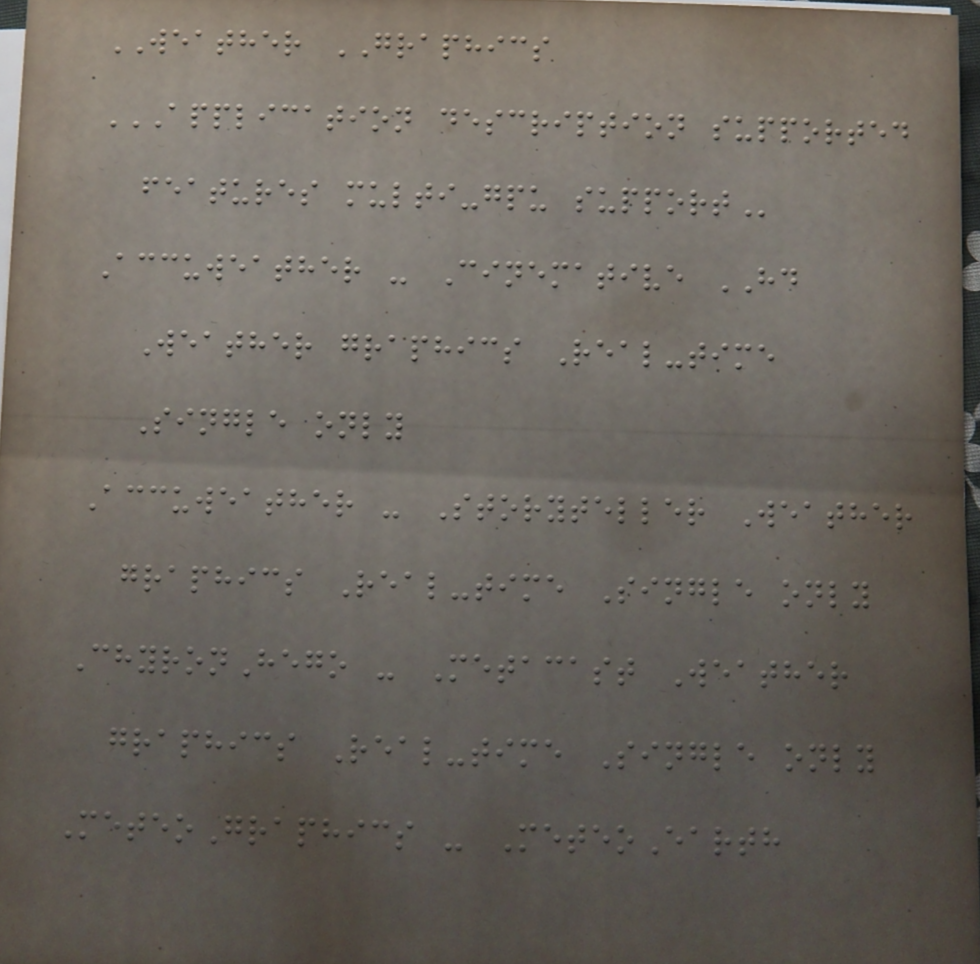WEATHER GRAPHICS
APPLICATION DESCRIPTION SUPPORTED
FEATURES MULTI-GPU SUPPORT
Accuweather - Cinemative HD
Weather graphics Real-time
Single only
Accuweather - Storyteller Weather
graphics Real-time Single only
ChyronHego - Metacast Weather
graphics Real-time Single only
MeteoGraphics - MeteoEarth
